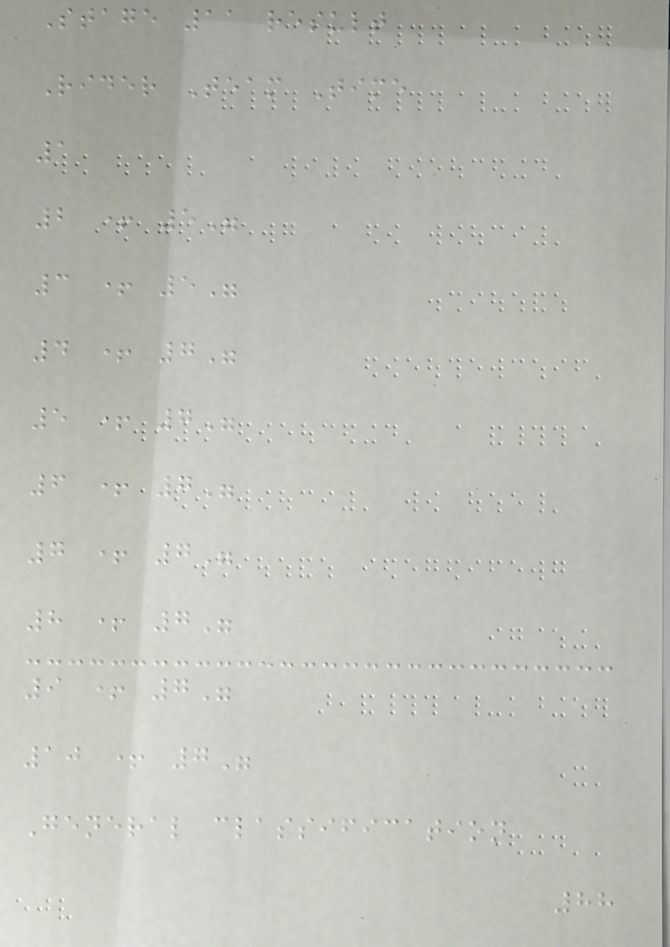Stage 11 result
Rider Team Time
1
2 + 5"
3 + 5"
4 + 7"
5 + 7"
6 + 7"
7 + 7"
8 + 7"
9 + 7"
10 + 7"
General classification
88
